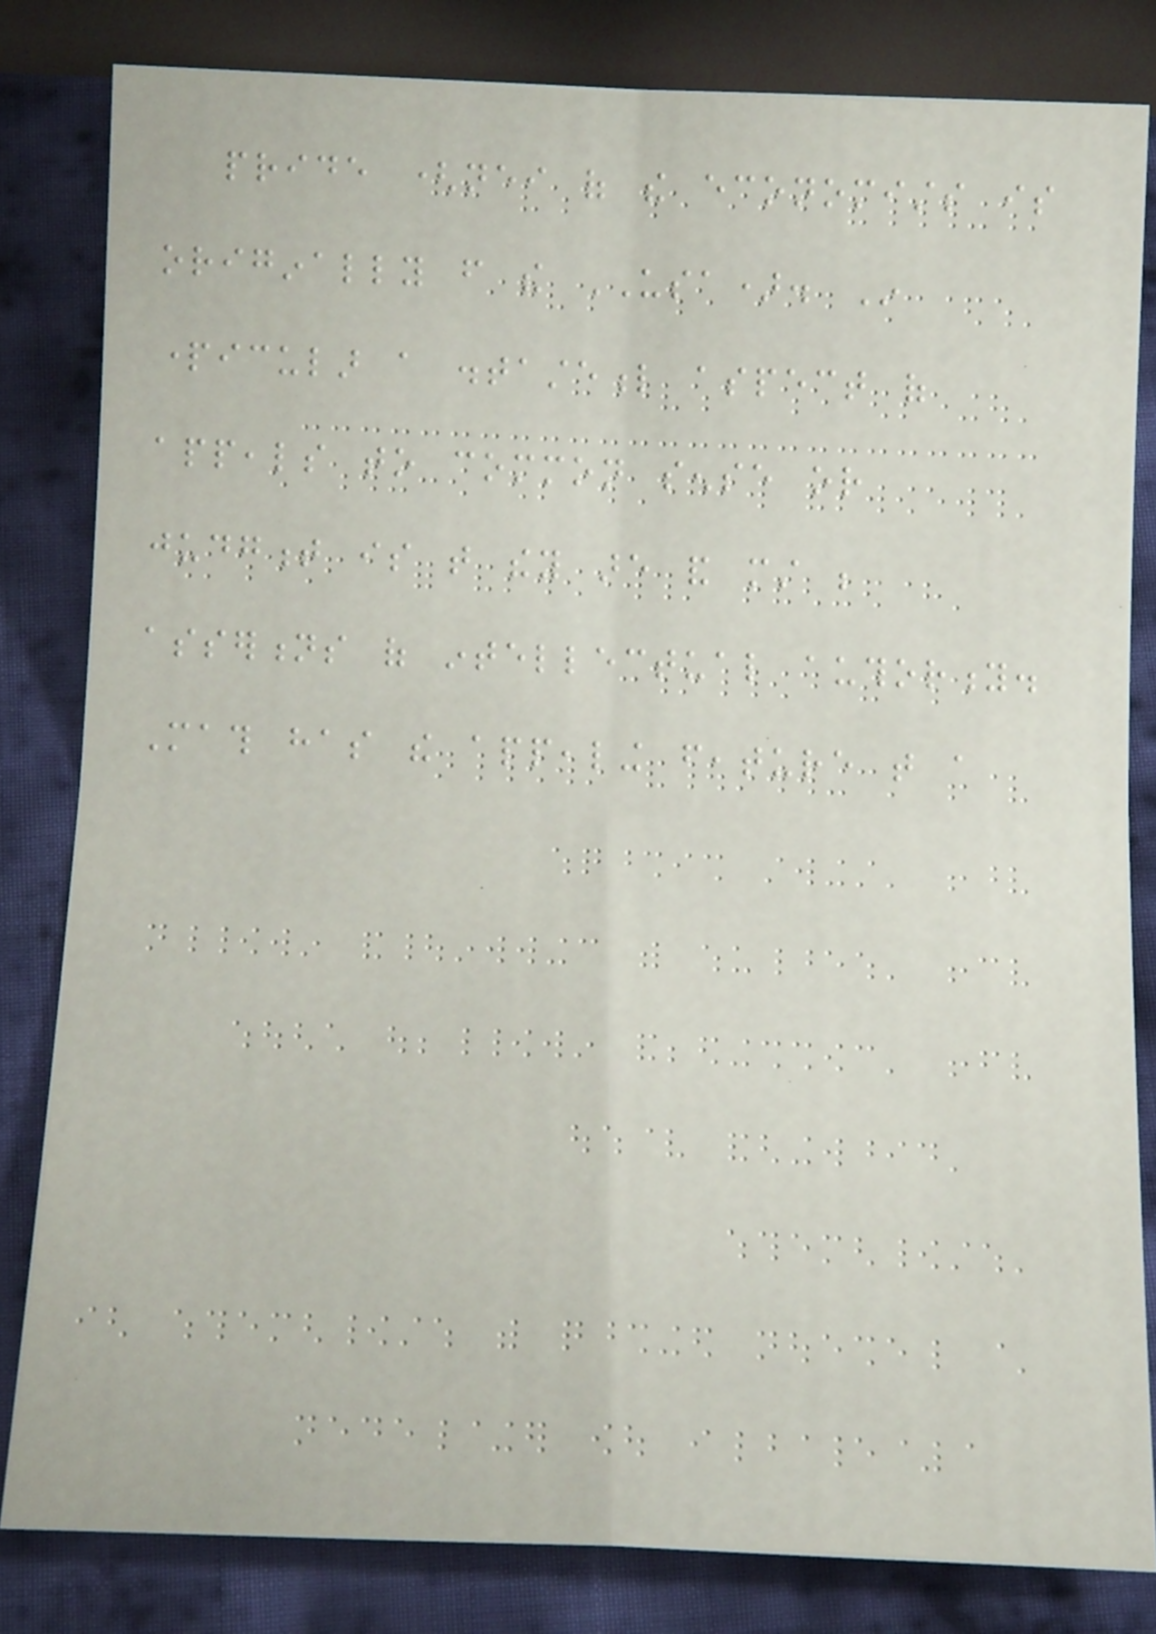pride (neither of the economists is
originally from the USA). In
particular a distasteful aspect of
appeals to common sense or
judgment is that they are and must be
assertions of intellectual authority.
Math has the appealing feature that a
